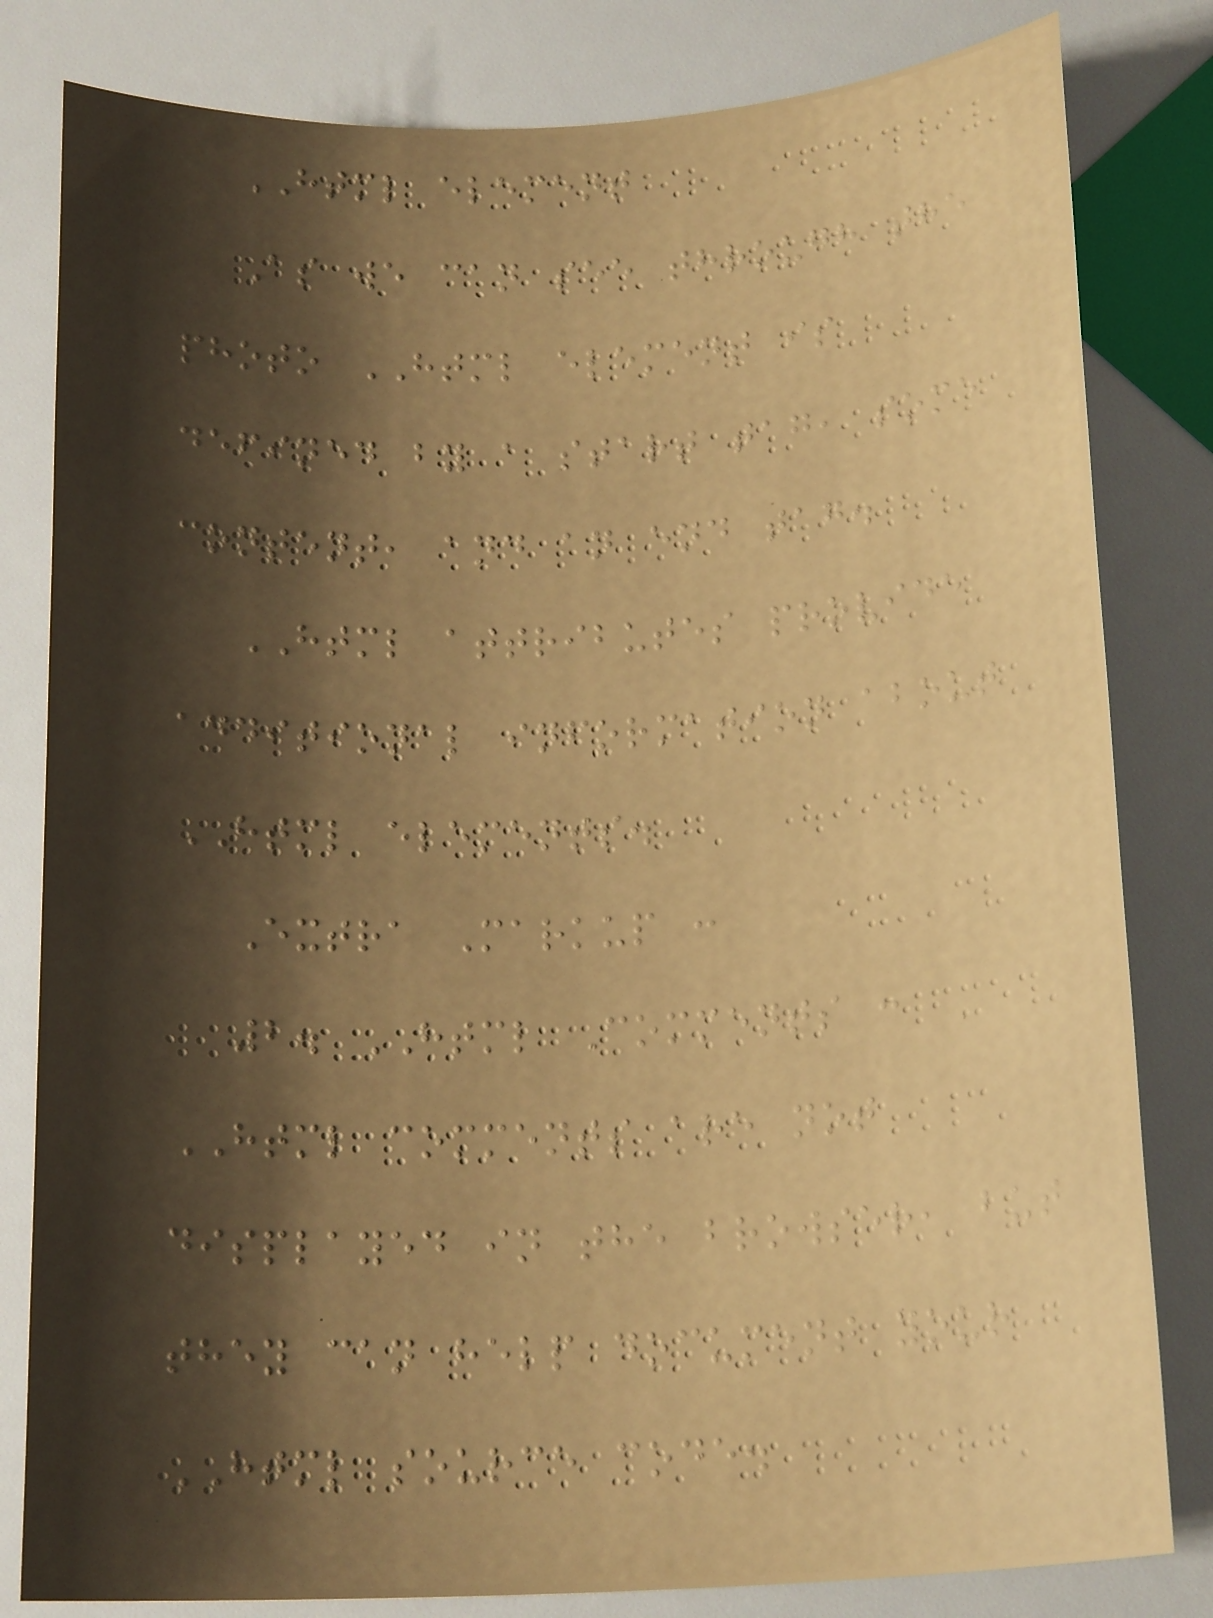HTML element
As we can see through the
photo HTML element is
defined by a start tag, some
content, and an end tag.
HTML attributes provide
additional information about
HTML elements.
Extra Markup :
2. HTML Comments :
HTML comments are not
displayed in the browser, but
they can help document your
HTML source code.
